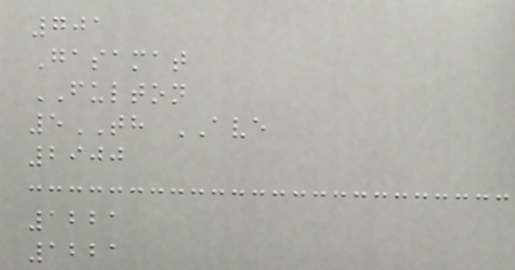701
Gasamat
FULTON
5TH AVE
2900
1221
1221
